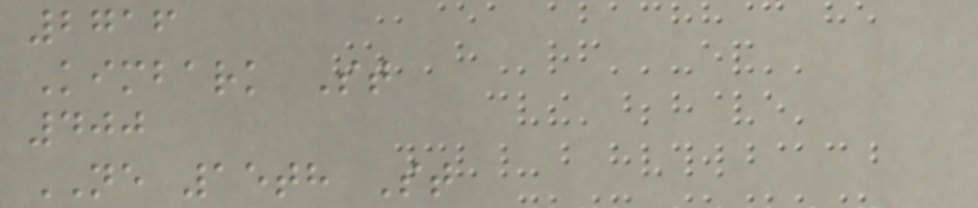2716
Kimbark St
400
NE 15th St
